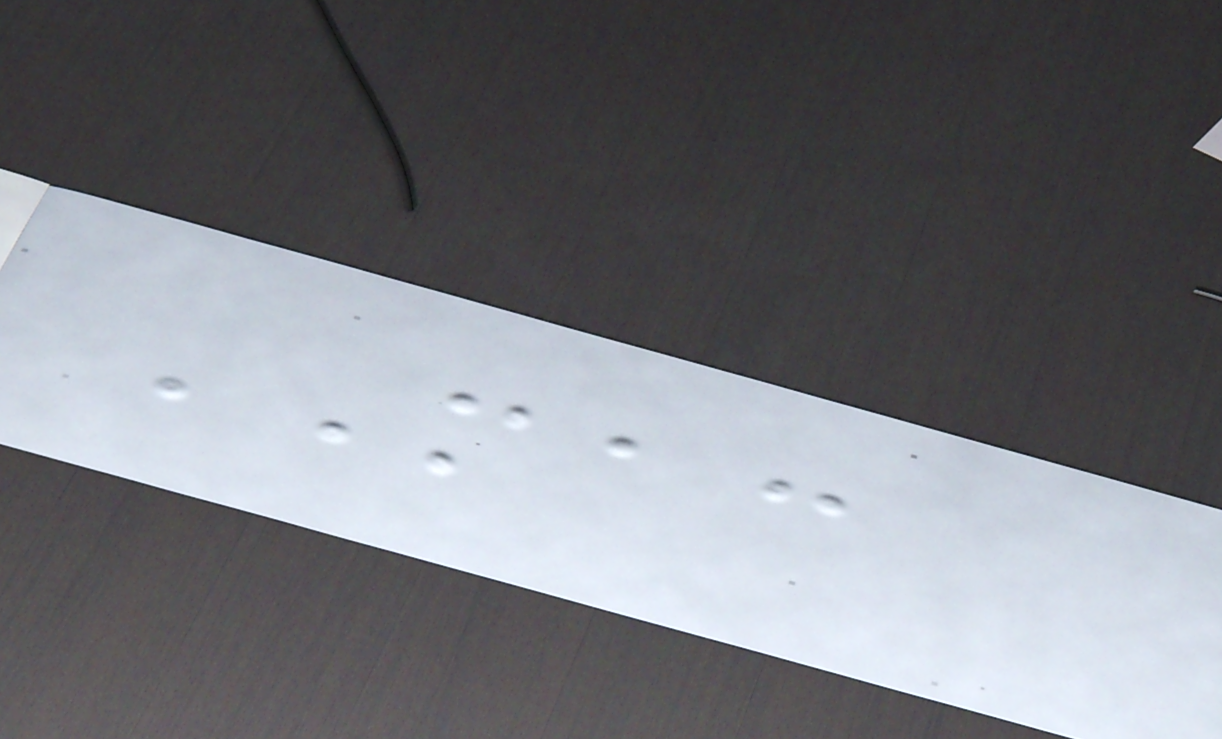MAC
